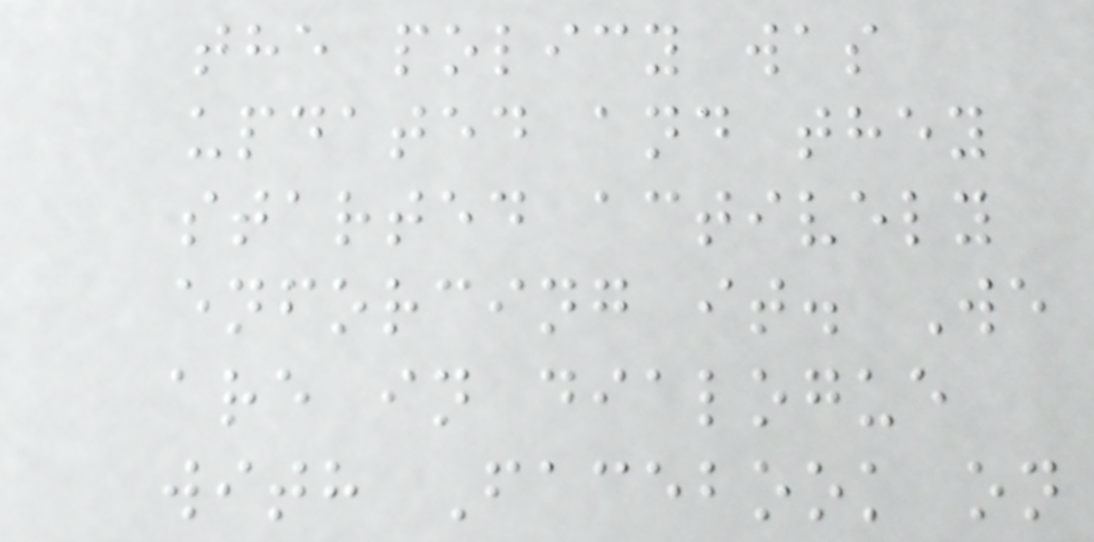the policy was
updated and they
started actively
enforcing it. We
are in dialogue
with Facebook on
